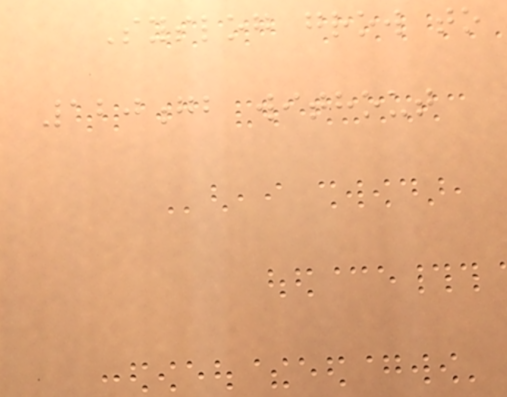Syslog grow to
120gb without
